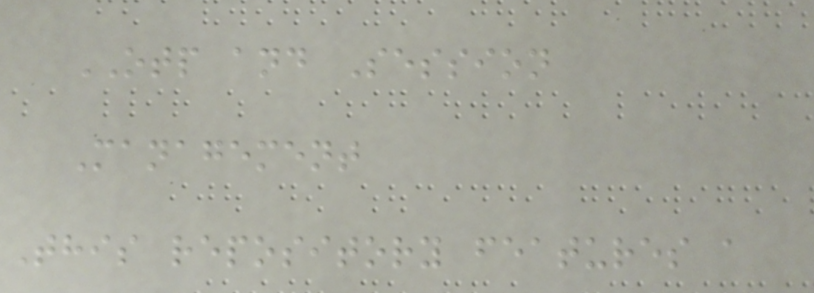OTP and Session
Management
This repository features a
